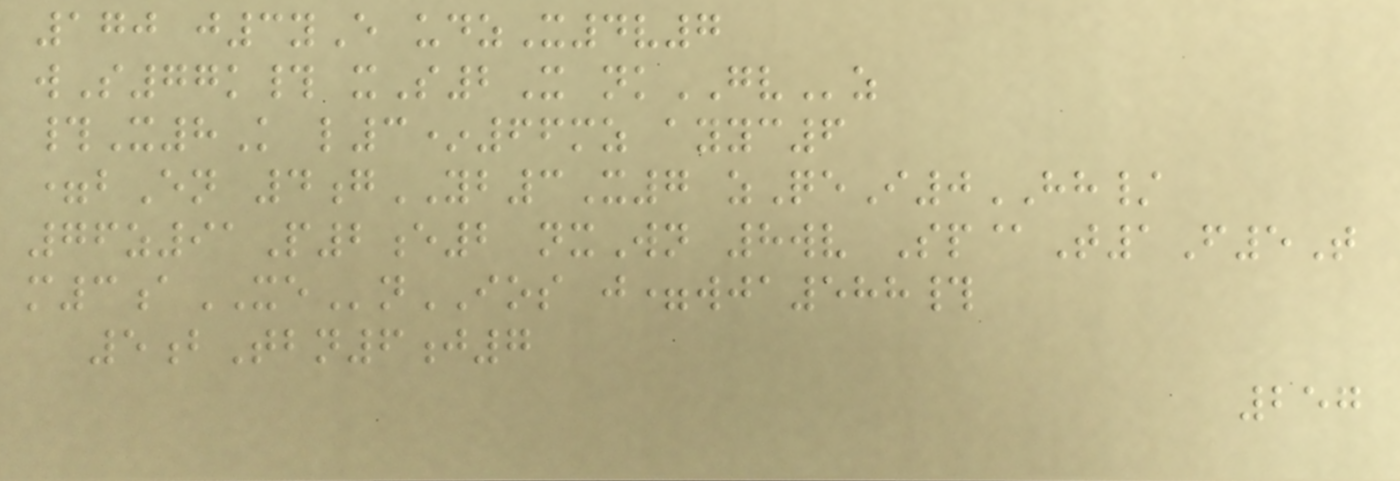170 j3yE udzX4v7
wS77k# xS2X nkGVz
#X8K l3*66mz ayyc6
=bEn 4gYB3X7 zQeI0HH/
76z91P2e2 nxWn 8wv Sp@T1F5T
m3aXEnIOS j=wja588#
5bTbn6j7
257
